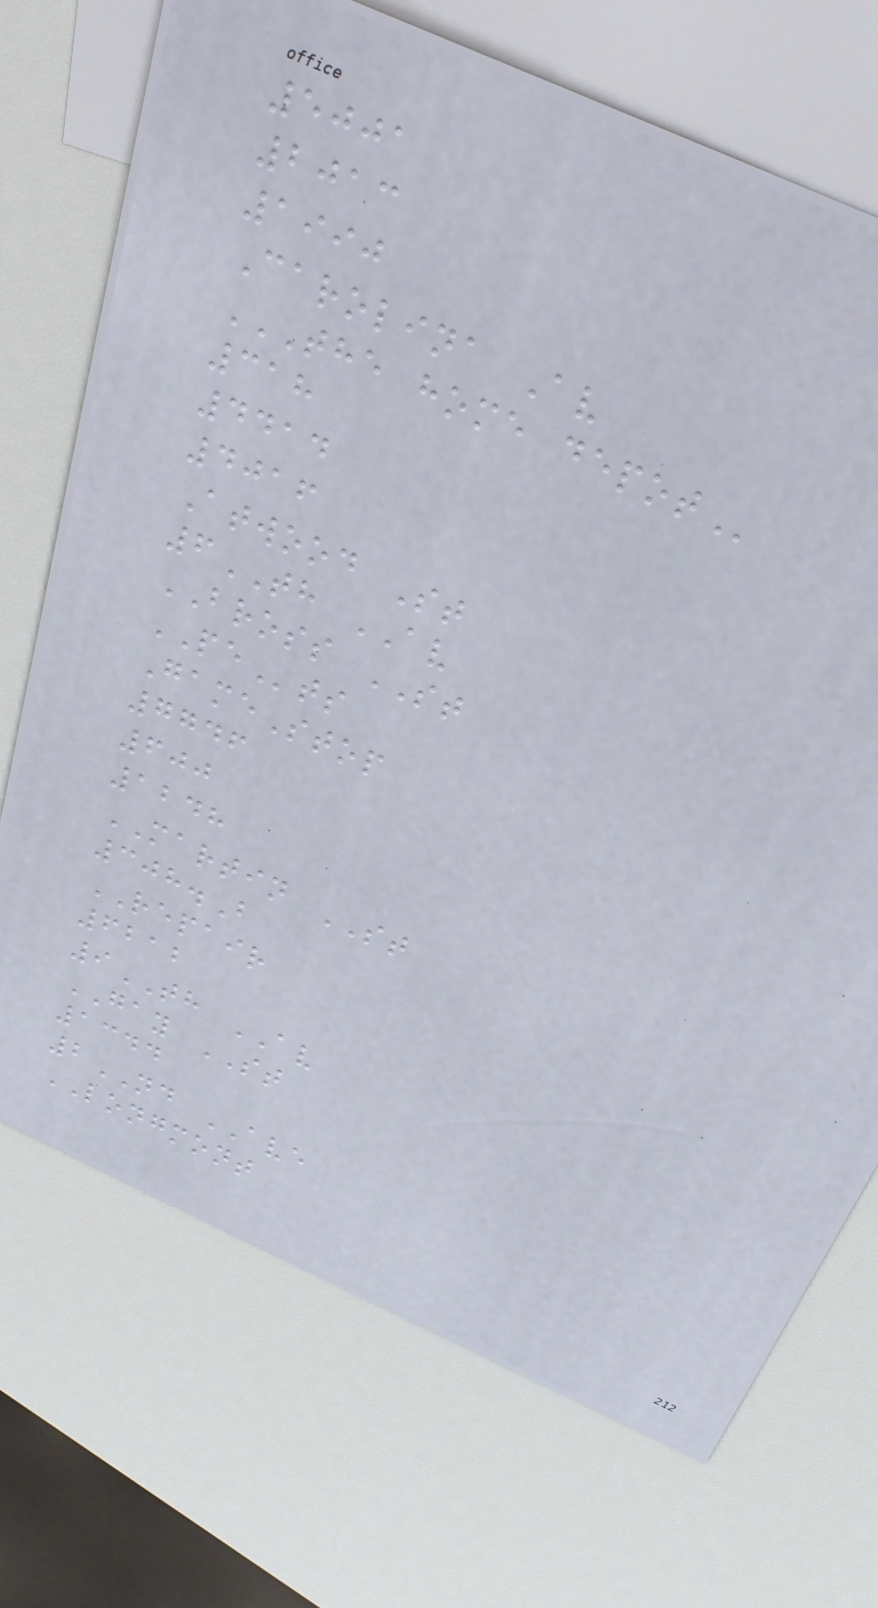5001
2013
1990
Carolina Av
THE HOME DEPOT
318
4414
4016
Atwood St
6TH AV
BROSS ST
PEts
GameStop
7746
600
1248
MARTIN ST
308.B
REPAIR
6212
9TH AV
GAY ST
1344
2ND AVE
LONGMONT
